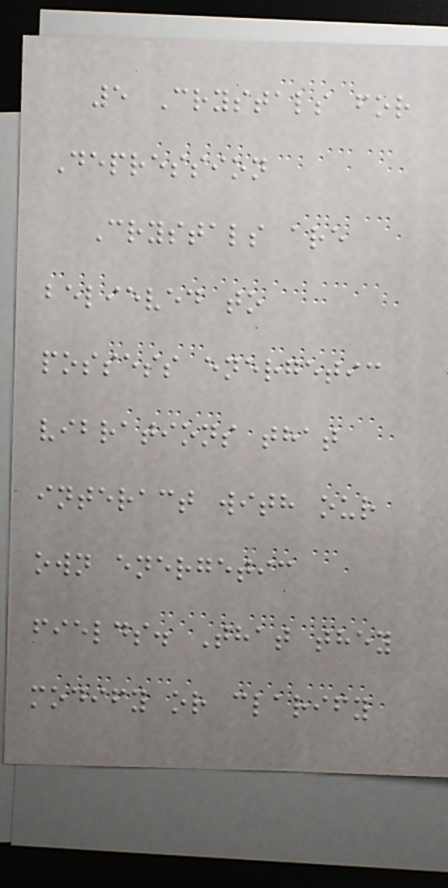5 Crystals for
Depression
Crystals are
believed to
possess energetic
vibrations that
interact with our
own energetic
fields. That they
modify or clarify
